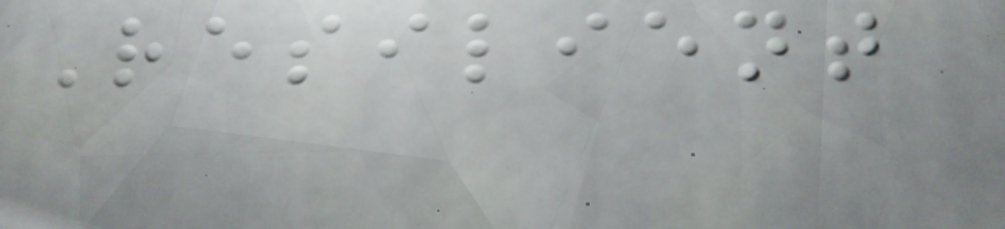Resilient
